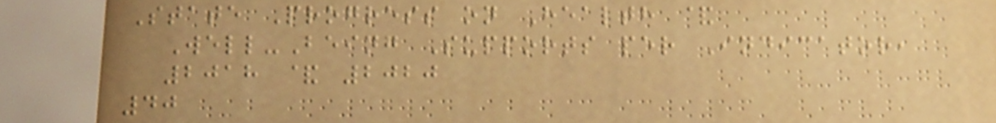State Progress on Health &
Well-Being Supports per Indicator,
2018 & 2020
40
